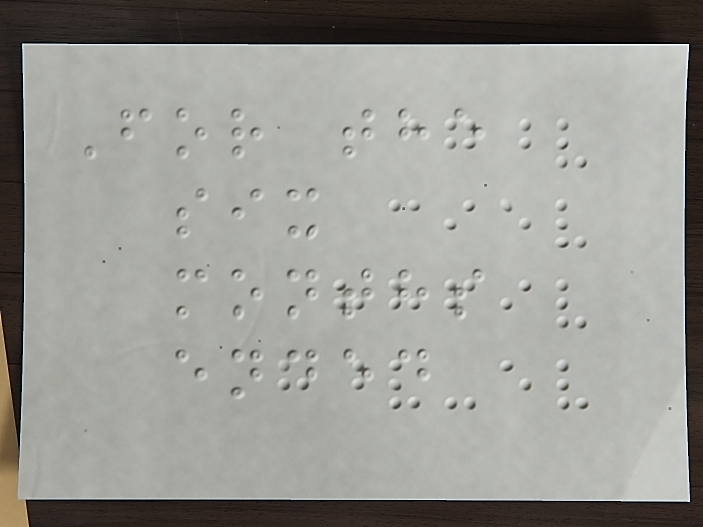For the
six
months
ended
